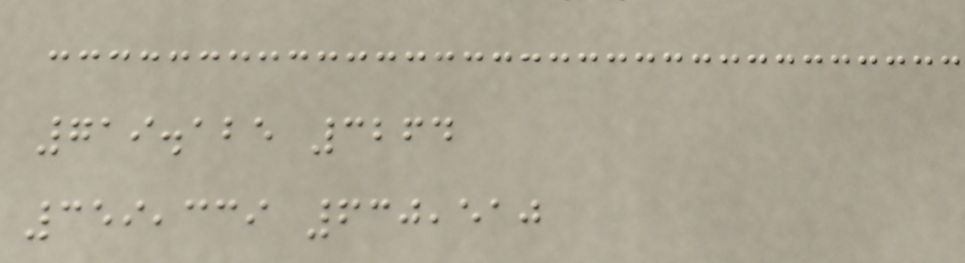719.125 3264
359,339 630,510
